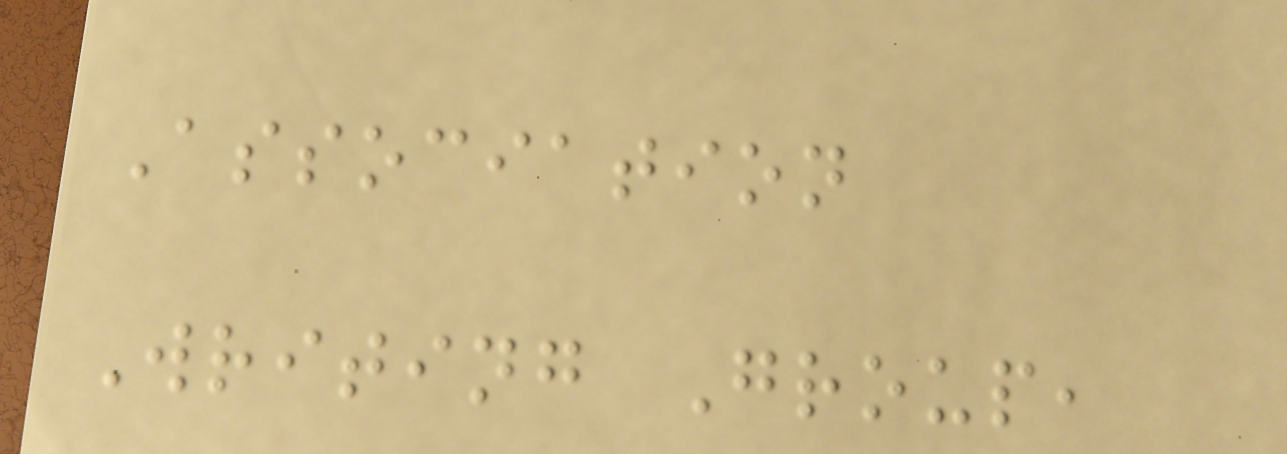Association
Writing Group,
